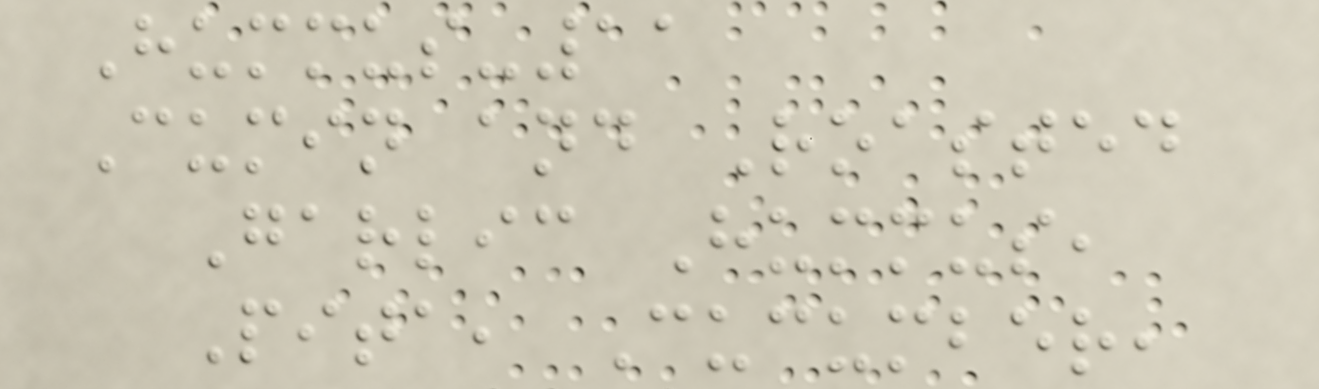Hummus-11
Cumin and Roasted
Garlic Hummus,
Pita, Cucumber,
